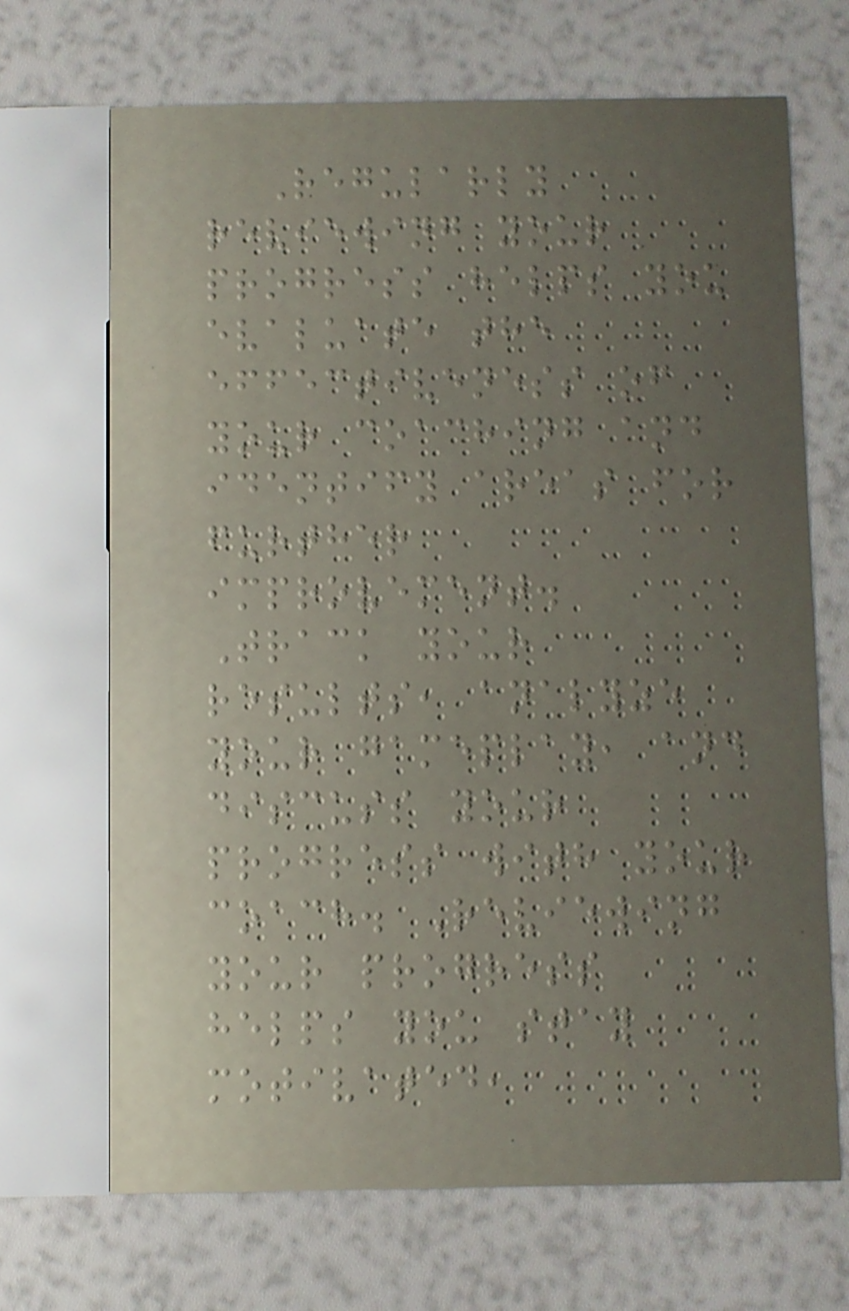Regularly
reviewing your
progress helps you
evaluate the
effectiveness of
your coaching and
identify areas for
further
improvement.
Track your
results, analyze
your gameplay, and
discuss your
progress with your
coach. Reviewing
your progress
helps you stay
motivated,
